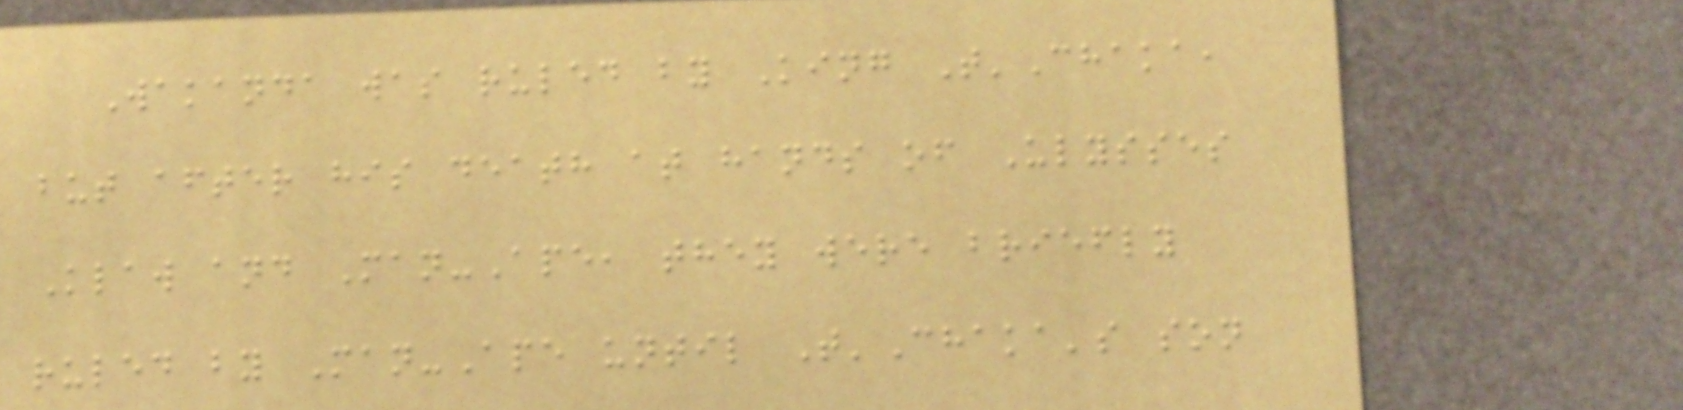Wakanda was ruled by King T'Chaka,
but after his death at hands of Ulysses
Klaw and Man-Ape, they were briefly
ruled by Man-Ape until T'Chaka's son
